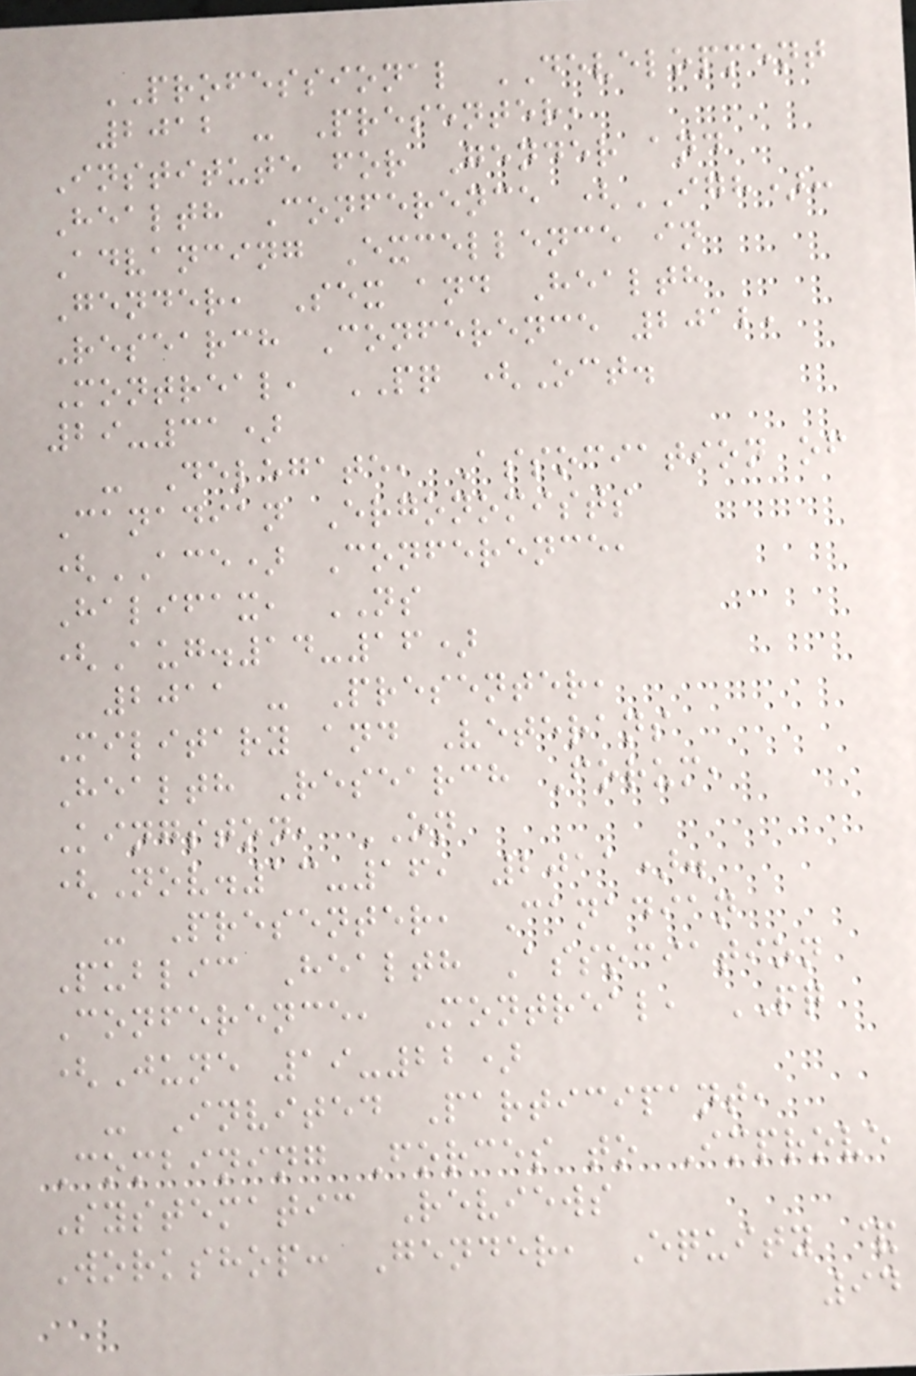PROFESSIONAL DEVELOPMENT
2012 - Presenter,
Institute for Gender and
Health Conference (IGH):
Advancing Excellence in
Gender, Sex and Health
Research Conference 2012,
Montreal, PQ (Oct.
29-31)
- Delegate, Association of
Canadian Ergonomists
(ACE) Conference,
Halifax, NS
(Aug.14-16)
2011 - Presenter,
Military and Veterans
Health Research Forum,
Kingston, ON
(Nov.13-16, 2011).
- Presenter, Canadian
Public Health Association
Conference, Montreal, PQ
(June 19-22)
- Invited Participant,
Combining Forces to Improve
Systematic Reviews
Workshop: Gender, Equity &
94
